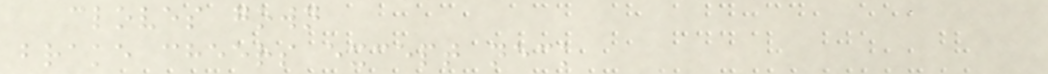cloves gown
brake cheers except neck
